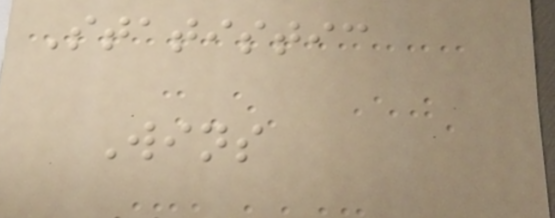Statistic
Wins
